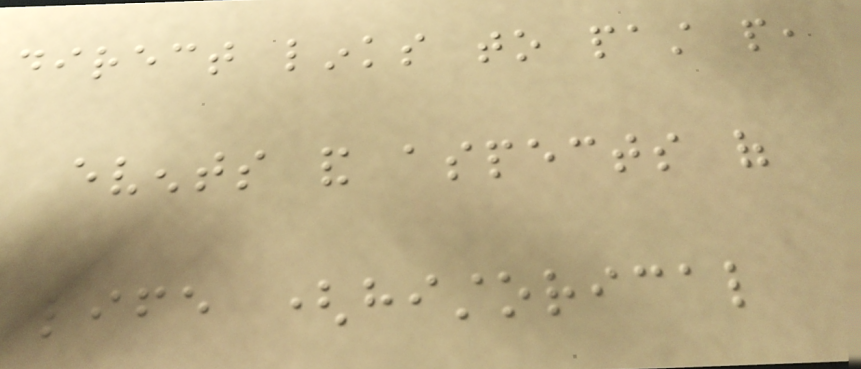direct links to past people,
events and aspects of
life (historical
